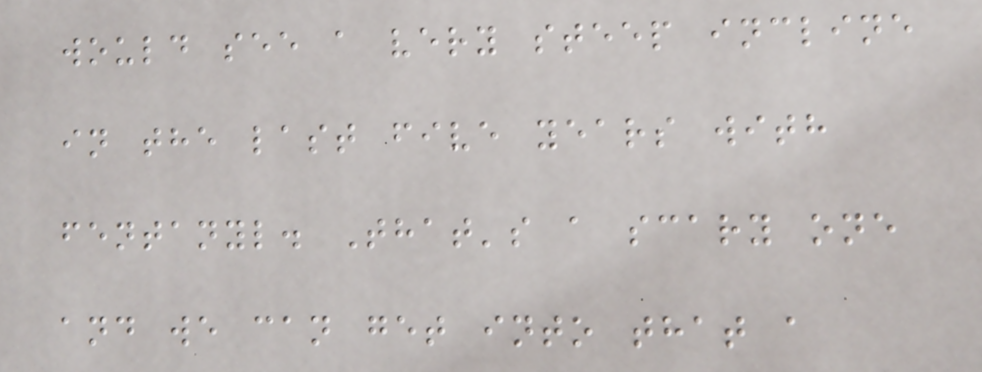would see a very steep incline
in the last five years with
fentanyl. That's a scary one
and we can get into that a
